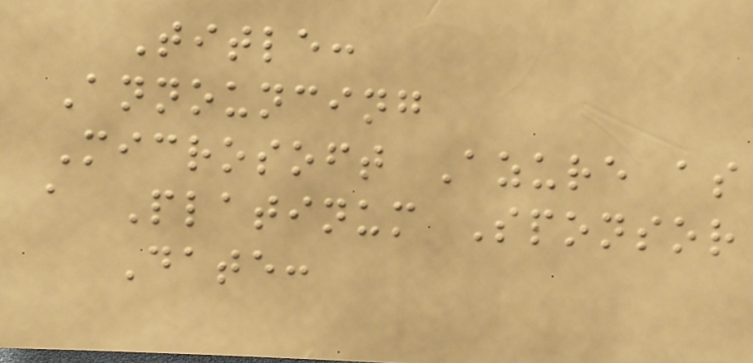Title:
Announcing
Microsoft Azure as
a Platinum Sponsor
Date:
